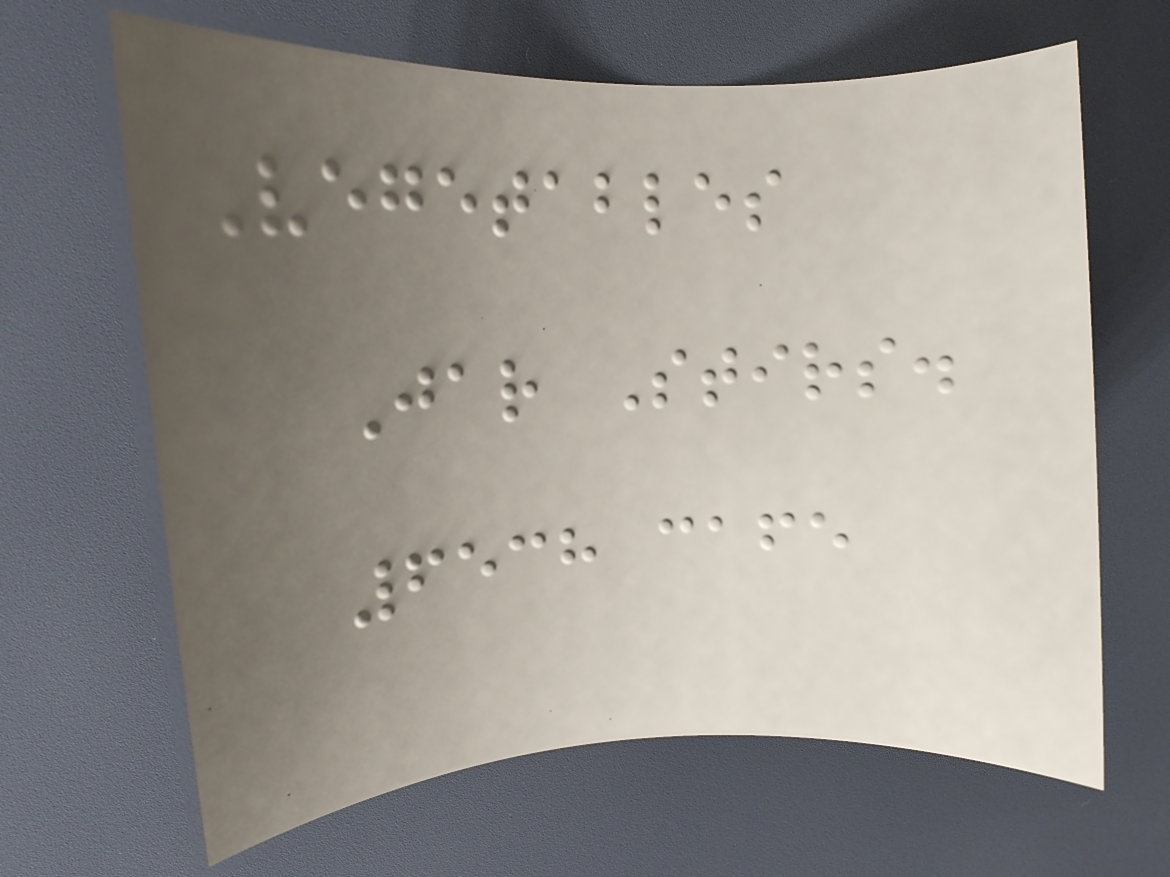Vegetables
Jar Stirs.
6538 cafe
